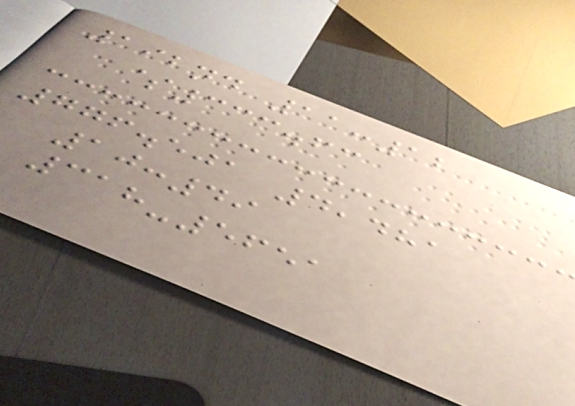192nd 11:12
$333.63
776.501 4,481
10:49
318-5651
